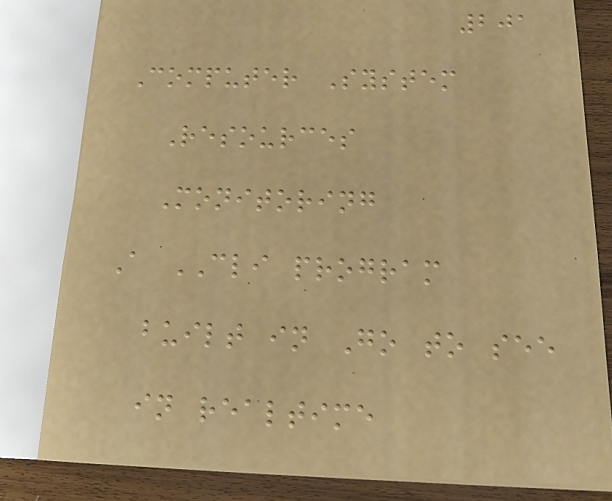201
Computer System
Resources
Monitoring
A CLI program
built in Go to see
in realtime
